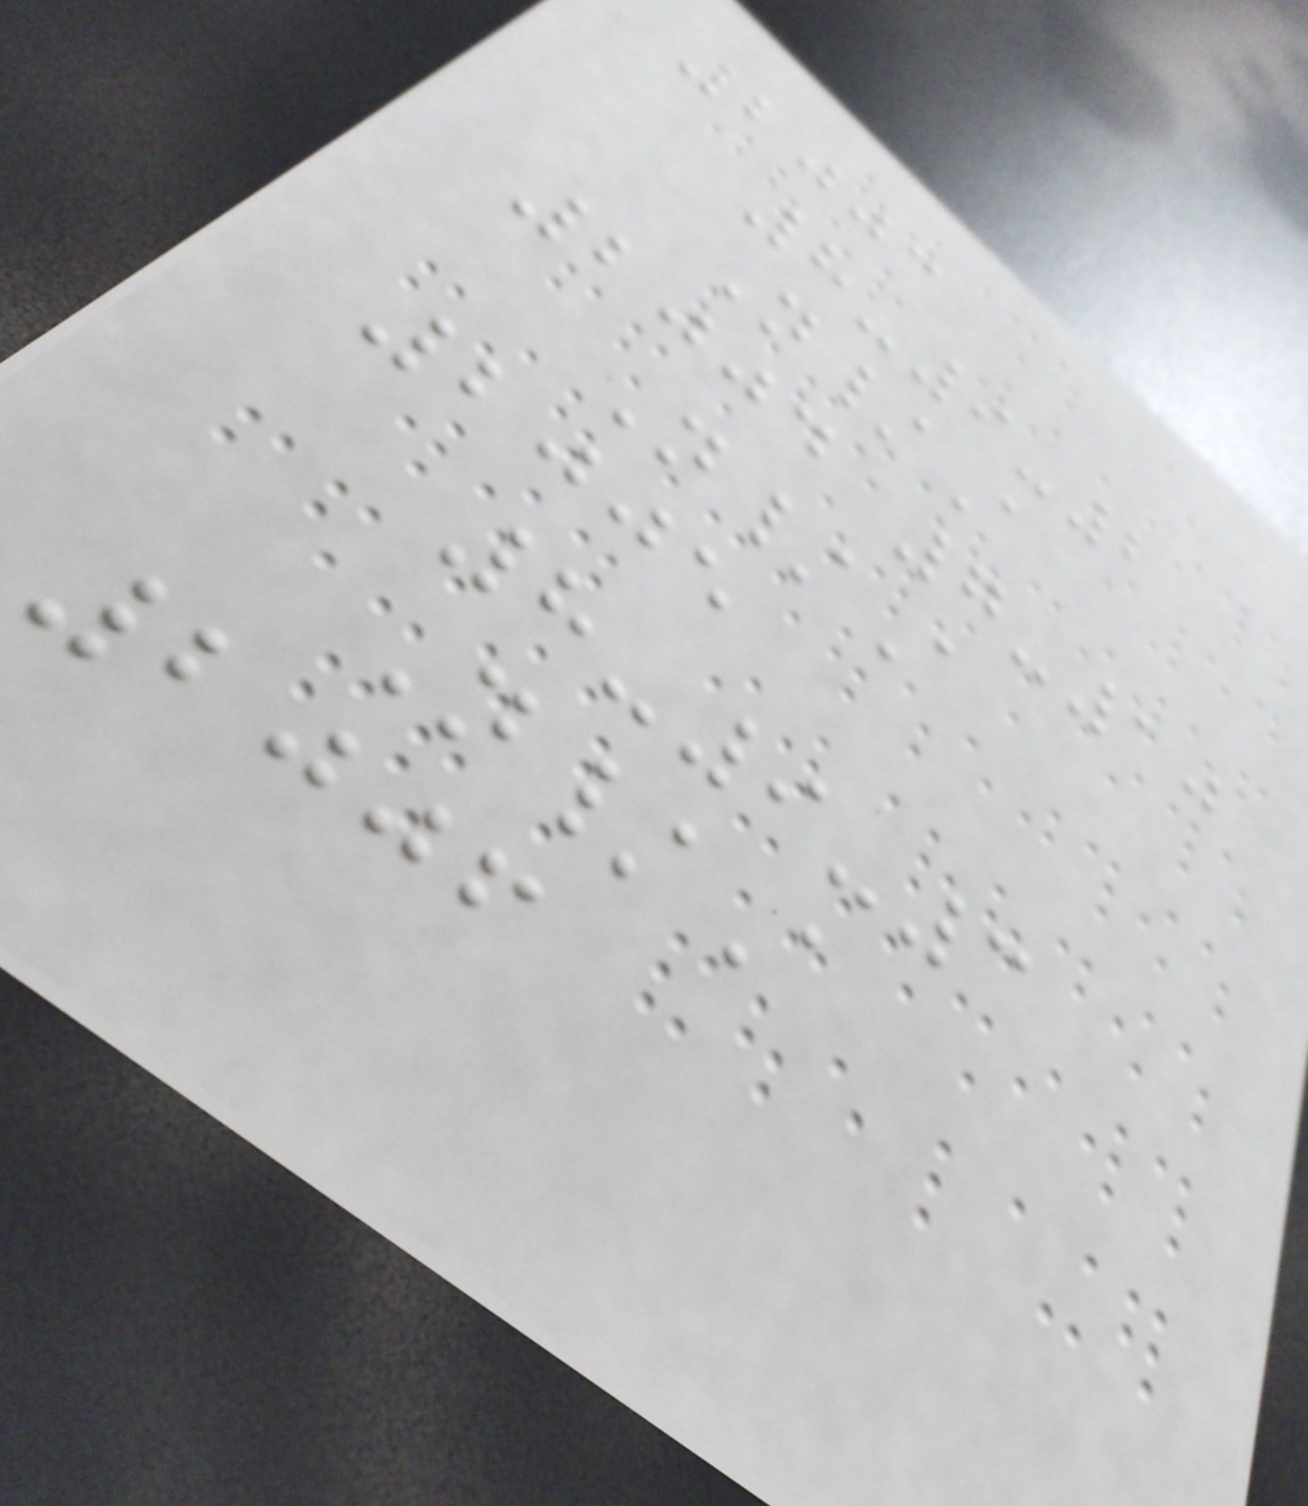2003
8-9-2
N/A
2004 7-10
N/A
2005
8-9-3
N/A
2006
